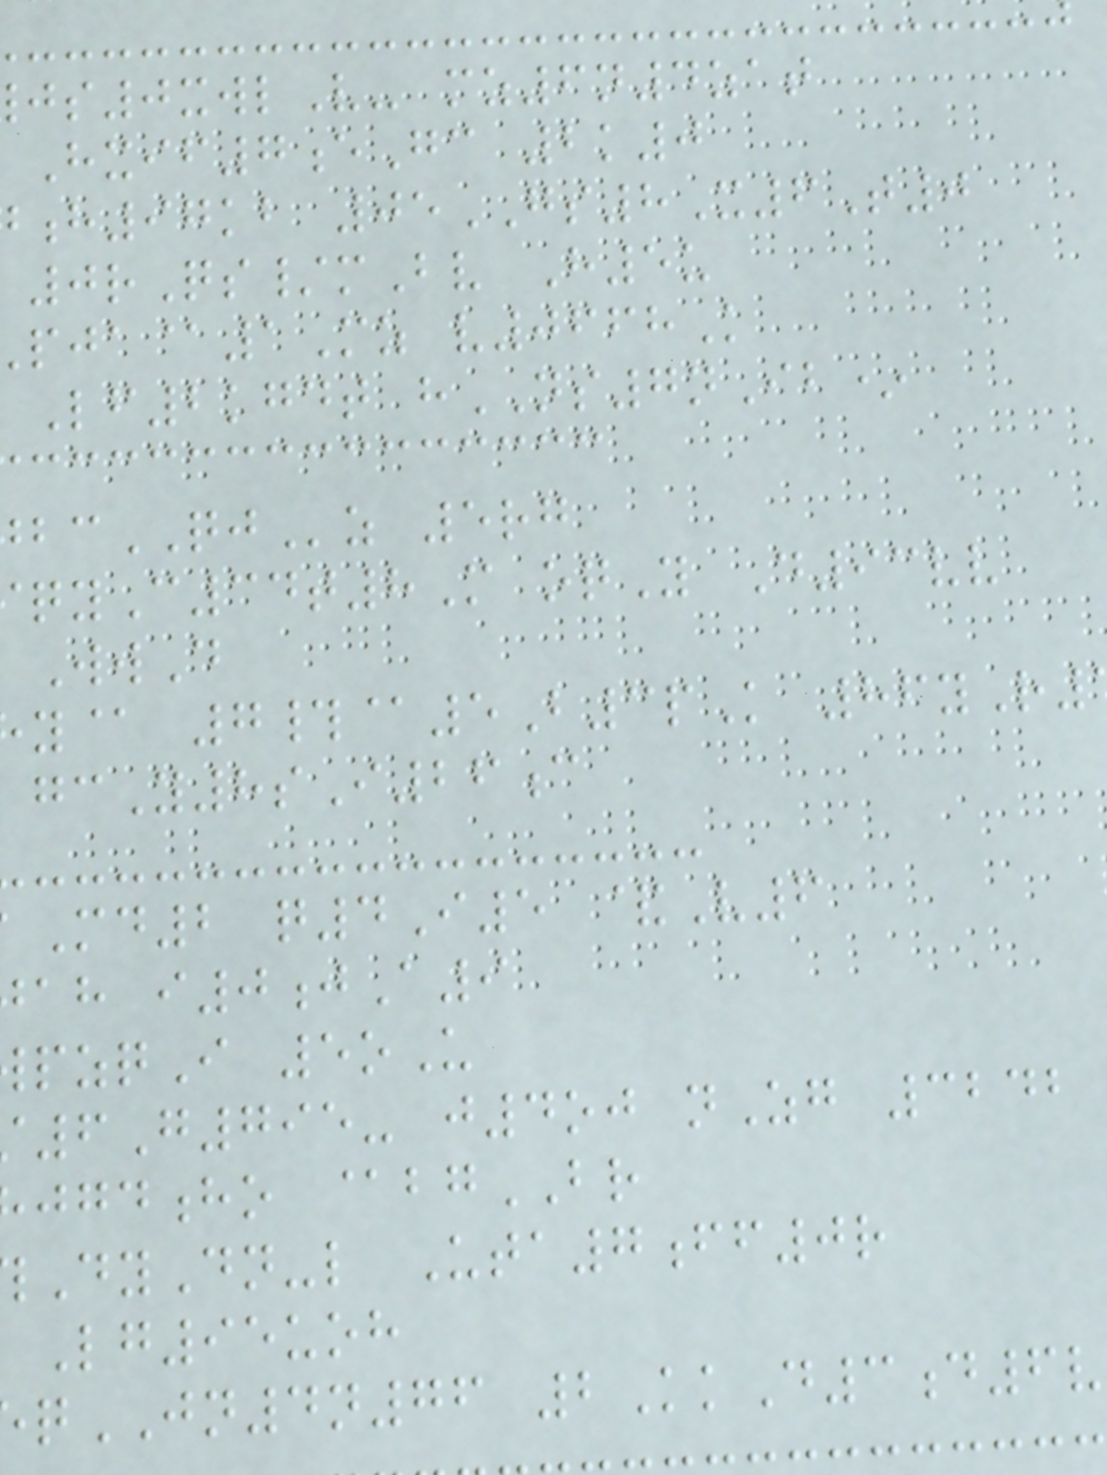s0xwlV- mz6n4zat
Hxif7eGc 2k0
h97kb 05GS8X6T0
0rQs/mBv H5u
@1Mz v0668K
Lf2kgdt hNS7nIb*
QJz 5rg
qyC34t8M oqY D93vv
WwD
y@ 7#@5B3pK 86yR
gcY8sI26c
Md2 q4I5 &V6
ah i0jA9
pzqI 5oU
6G795- j4oj nZg 3242
ho @bgBR
DyDn-l Uta7ff0r
Lg95uoh
qJN4n76 2KkD3d6v
